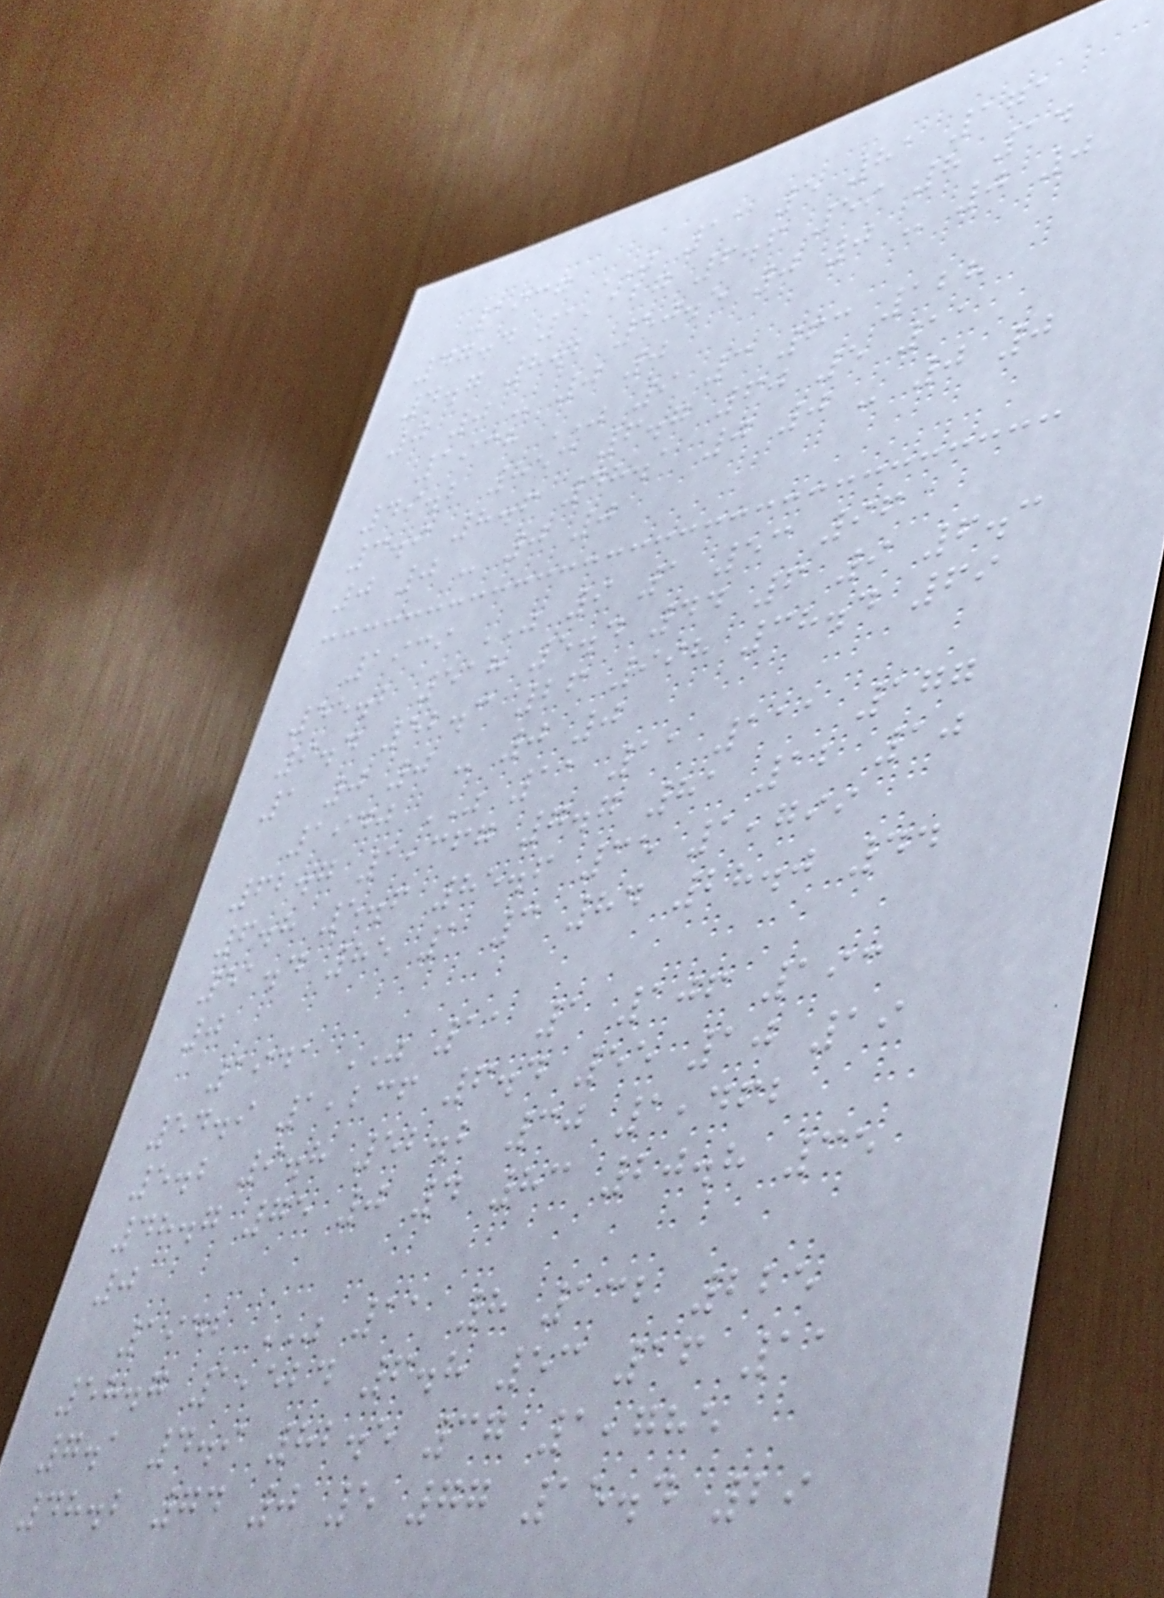1937 WAS 11 5 81 171
47.4 1,127 6.6 59 8 14
4.7 8.2 50.5 0 0 - 0 0
0 0 - 0 0
1938 WAS 9 3 63 128
49.2 853 6.7 60 5 11
3.9 8.6 48.1 0 0 - 0 0
0 0 - 0 0
1939 WAS 9 1 53 96
55.2 518 5.4 44 6 9 6.3
9.4 52.3 26 998 38.4 69
1 0 0 - 0 0
1940 WAS 11 11 111 177
62.7 1,367 7.7 81 12 10
6.8 5.6 85.6 35 1,799
51.4 85 1 3 84 28.0 44
0
1941 WAS 11 1 106 193
54.9 1,236 6.4 55 10 19
5.2 9.8 52.2 30 1,462
48.7 75 0 4 83 20.8 35
0
1942 WAS 11 8 132 225
58.7 1,524 6.8 53 16 11
7.1 4.9 82.5 37 1,785
48.2 74 0 5 77 15.4 29
